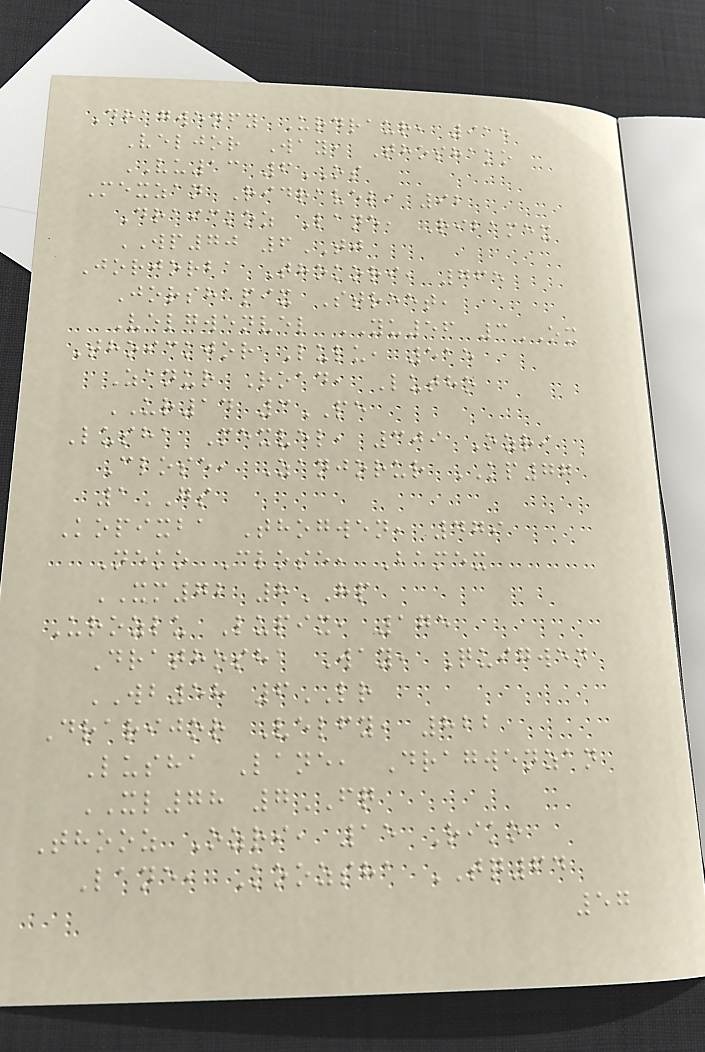Dragwenfy Urdraur, 915
Veljor Way, Thoshako
VU13 6OS
Mexzan Ridravel, 92
Draickoz Lane, Ribamex
WP70 6TJ
Jorjorba Thokori, 765
Jorshapix Street,
Velgwenvel YU56 3OX
Thoickjor Lulu, 515
Zanur Road, Lutho
UR14 3PE
Lusha Mexvel, 309 Ozri
Close, Zanjorur KP77
1GS
Kopixba Thogwen, 479
Neko Close, Bamex
XM72 8HP
Urozlu Lupix, 175
Drathosha Way, Quigwen
WB58 6LR
Drarijor Velfy, 822
Lusha Lane, Dragwenzan
XL78 7FQ
Thooz Ozri, 15 Riko
Lane, Koozsha TQ64
57
